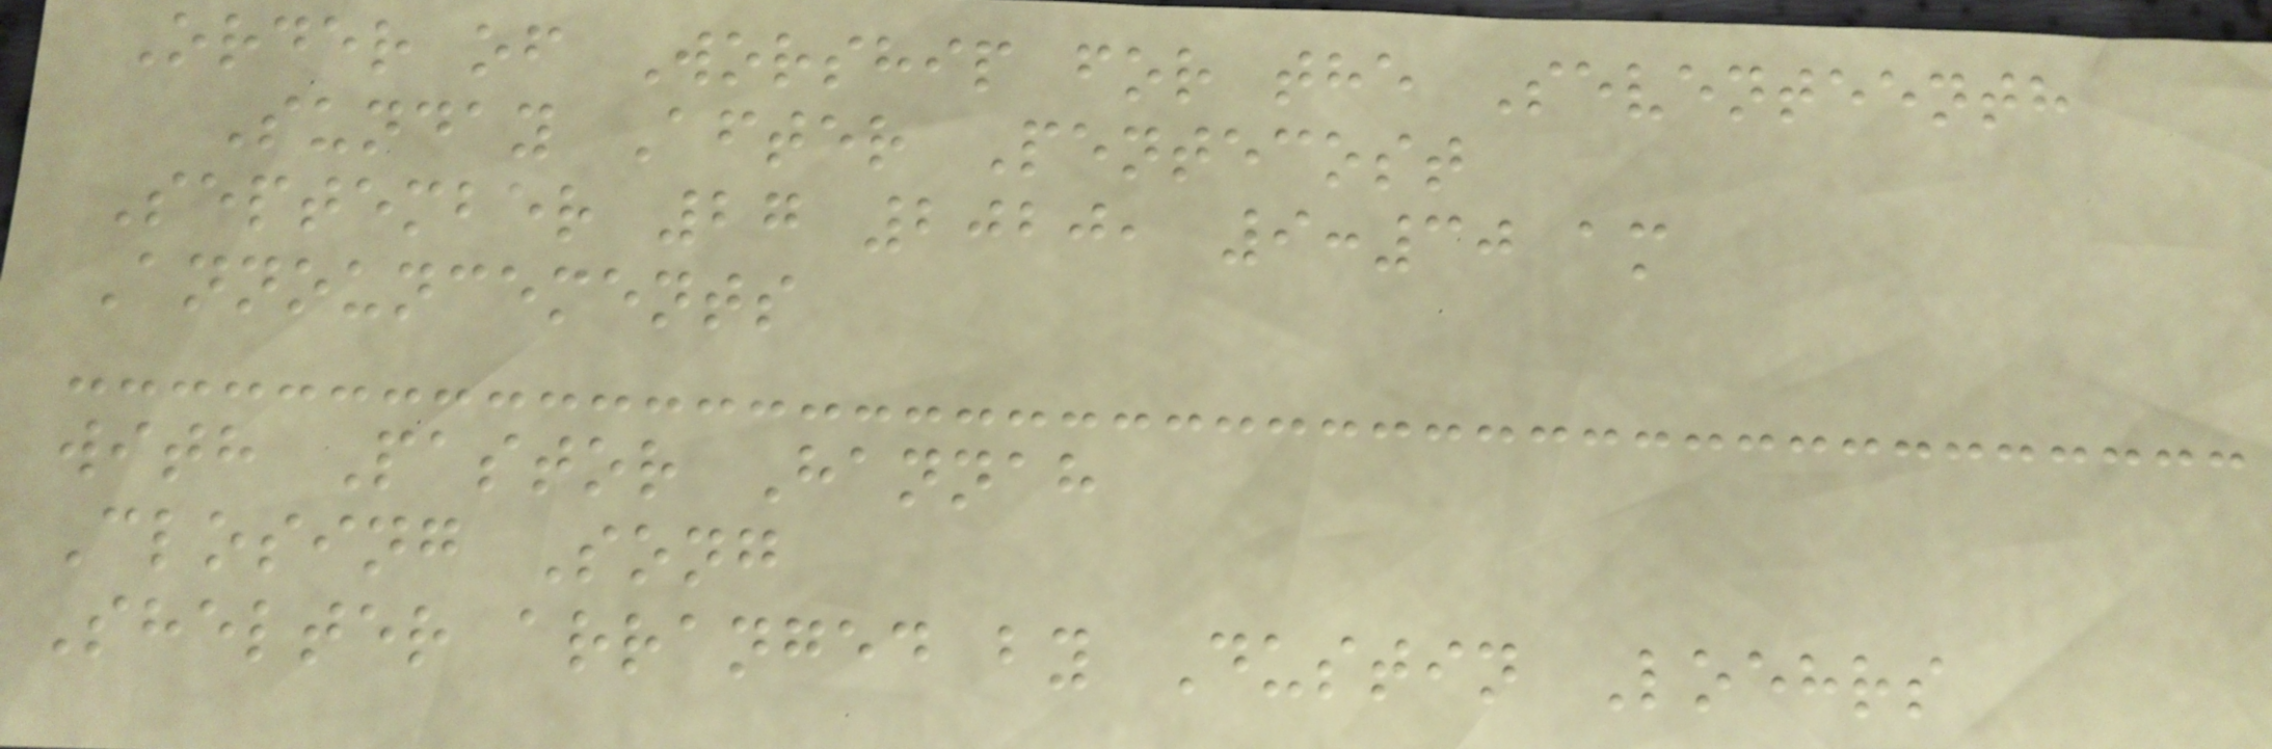Order of Worship for the Seventeenth
Sunday After Pentecost
September 27 2020, 9:30 am
Announcements
with Pastor Hannah
Closing Song
Shelter arranged by Dustin Loehrs
